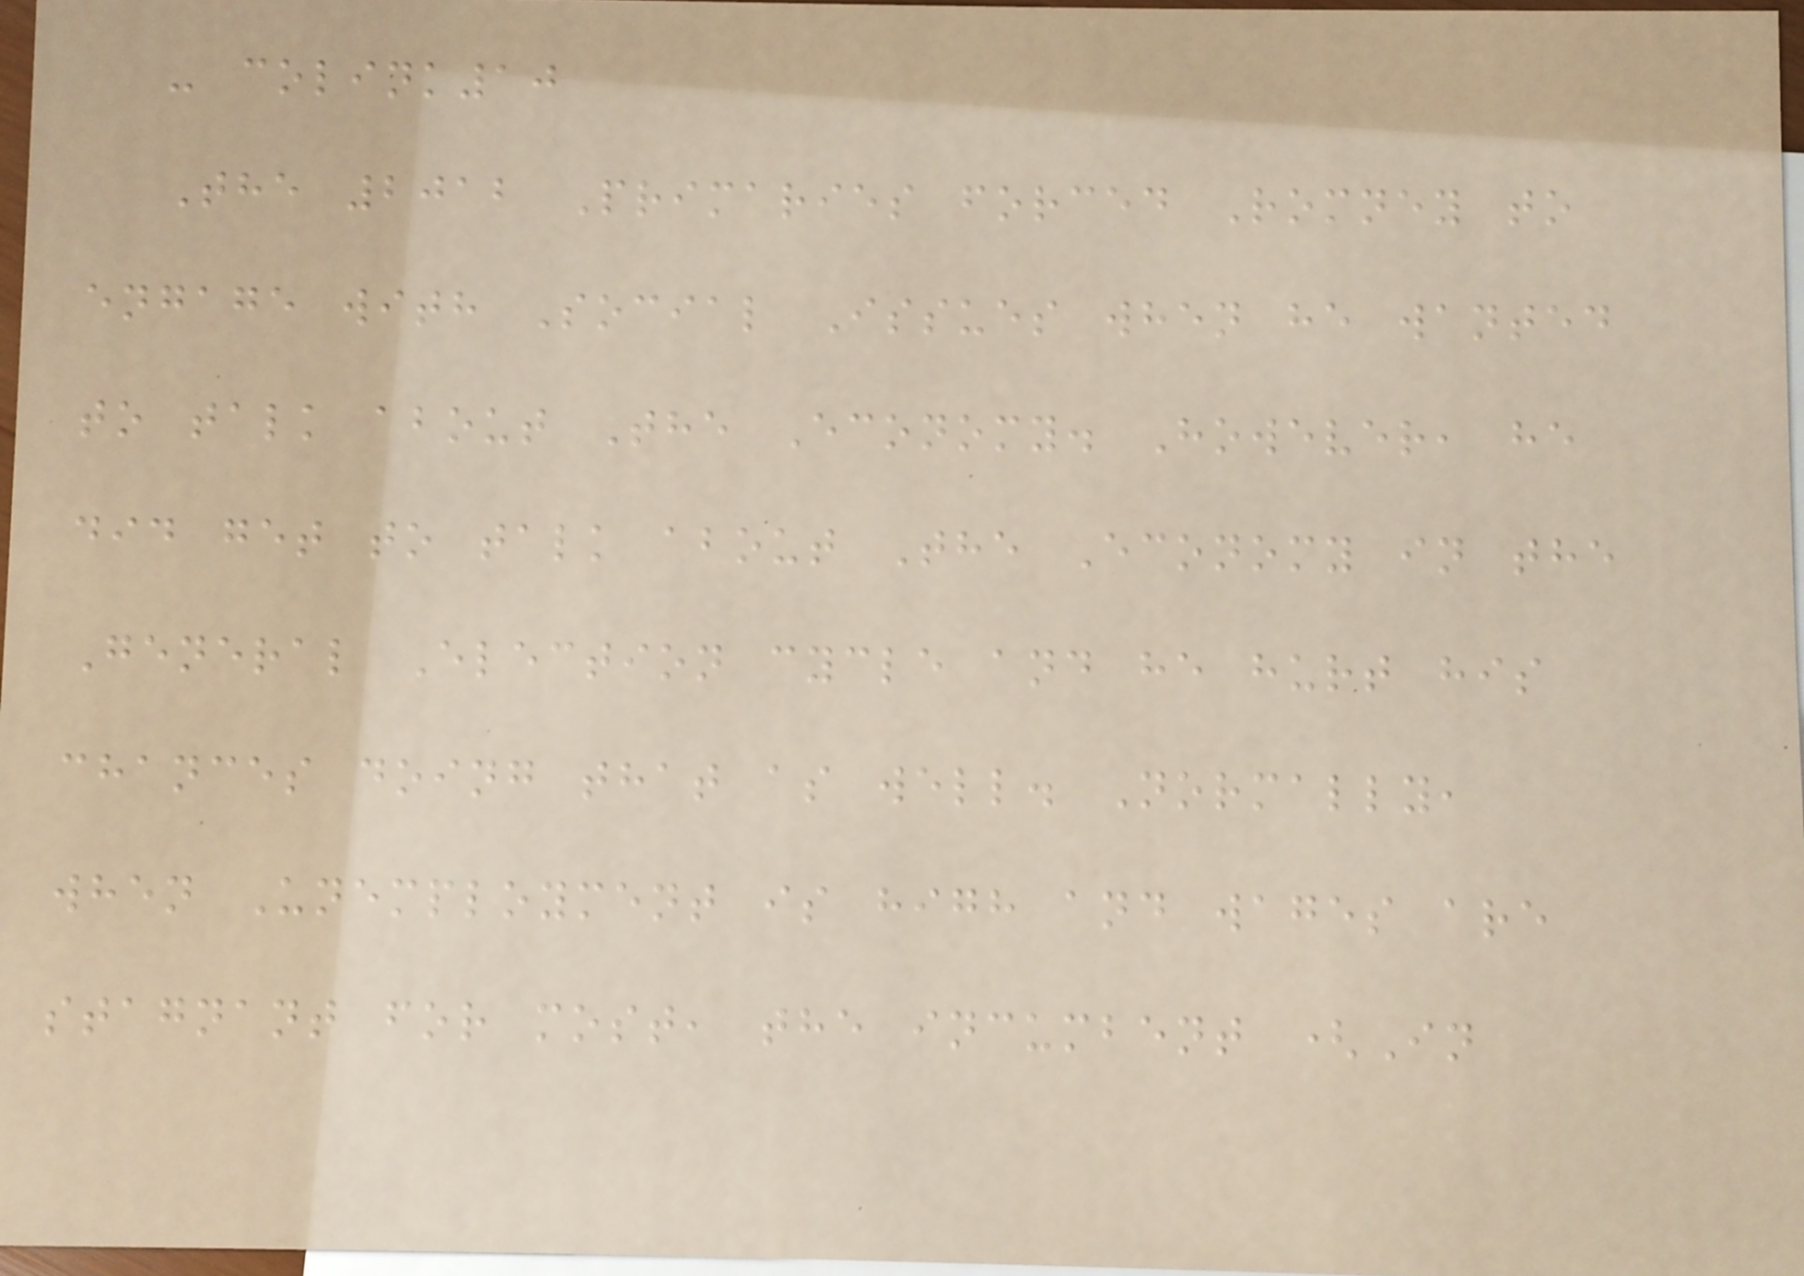- colink10
The 2012 Primaries forced Romney to
engage with Social Issues when he wanted
to talk about The Economy. However, he
did get to talk about The Economy in the
General Election cycle and he hurt his
chances doing that as well. Normally,
when Unemployment is high and wages are
stagnant for most, the incumbent (In
